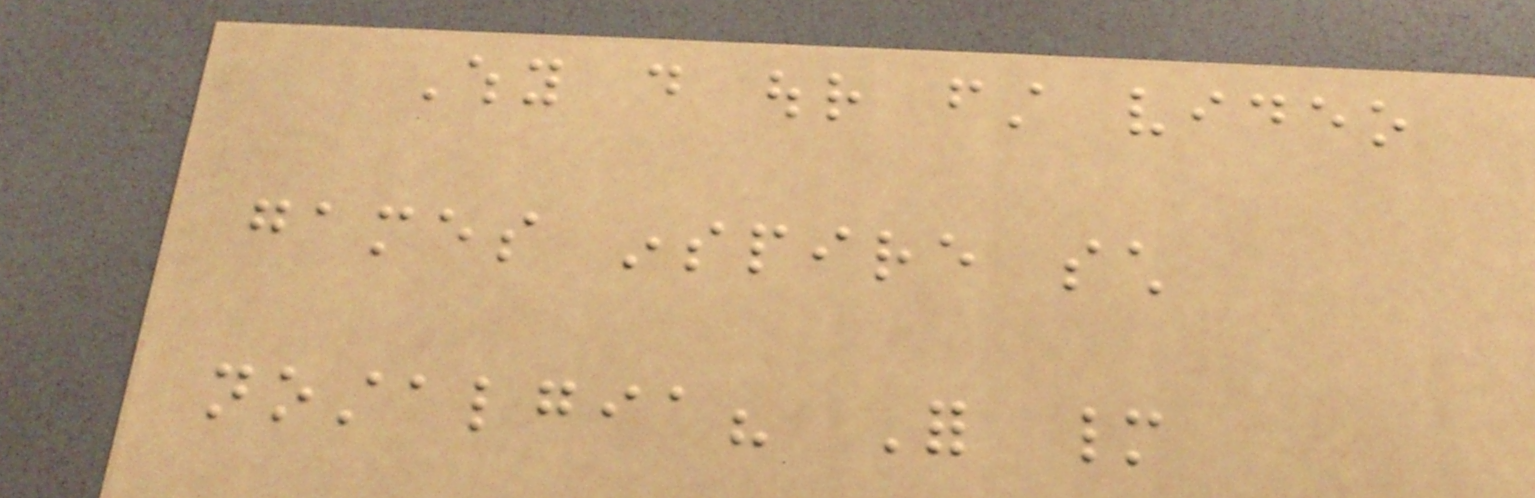Why do our first video
games inspire such
nostalgia? For many
